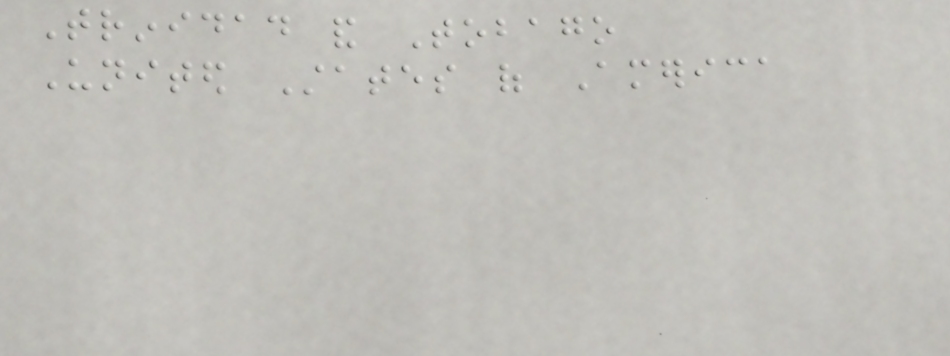Trinidad and Tobago
United States of America
